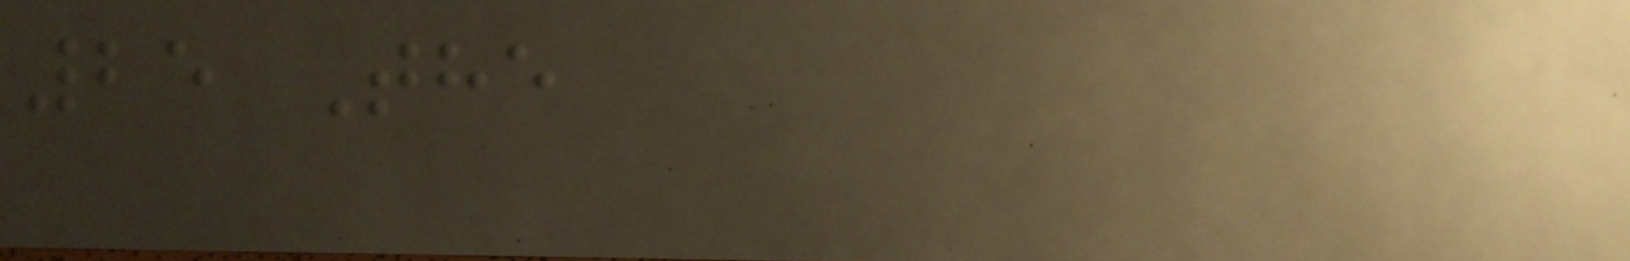25 The
